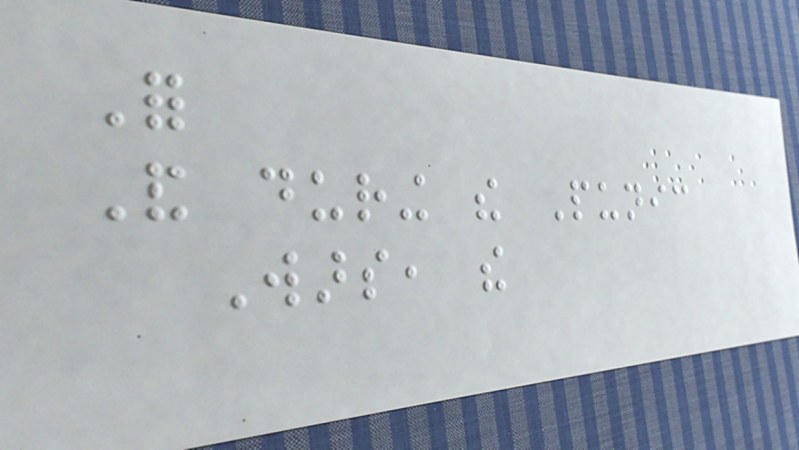For
And during the Punic
Wars, the
